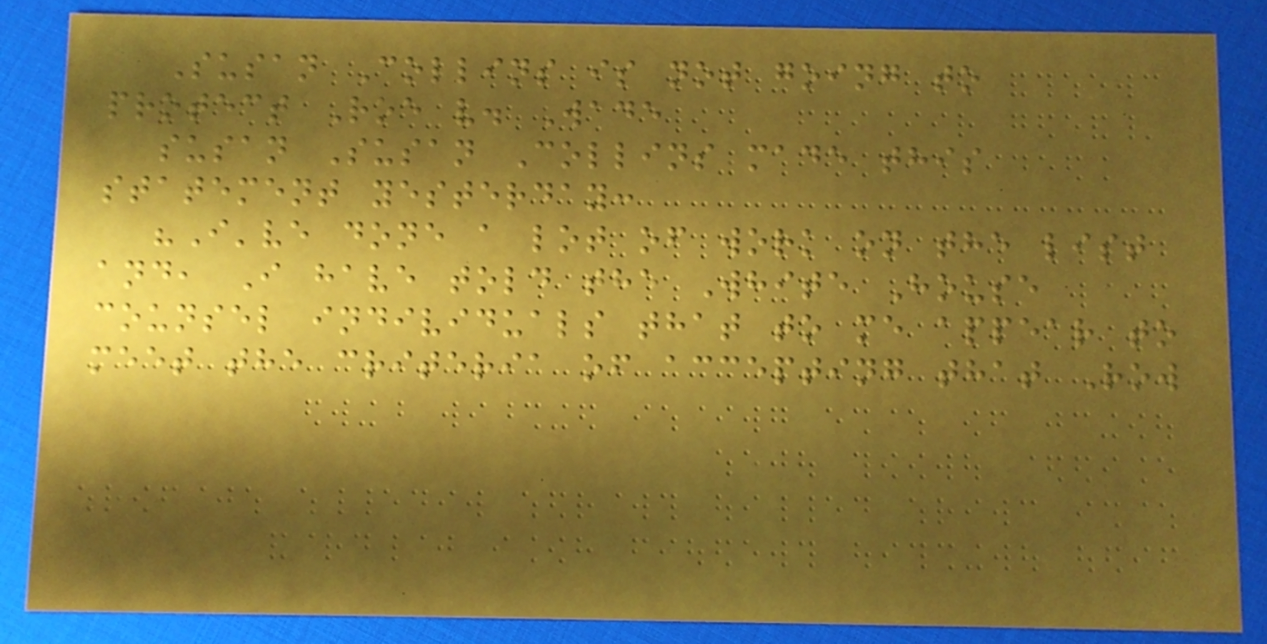Susan Collins is not going to
protect Roe v. Wade
susan Susan Collins made this
statement yesterday:
"I've done a lot of work on the list
and, I have told the White House
counsel individuals that to me appear to
meet the criteria of accepting that Row
